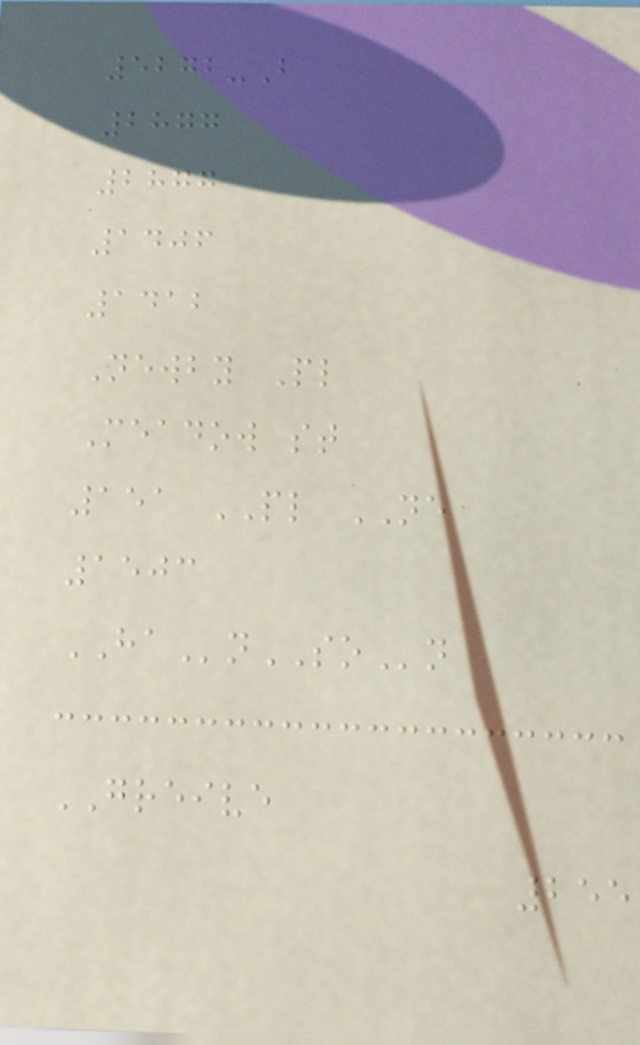5272-B
2877
2877
1406
1412
Newby Pl
Meadow st
151 PL NE
1503
HAnSOn
GREIVE
255
